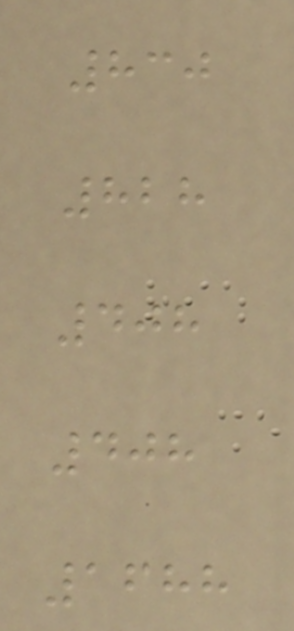830
828
408
408
1688
